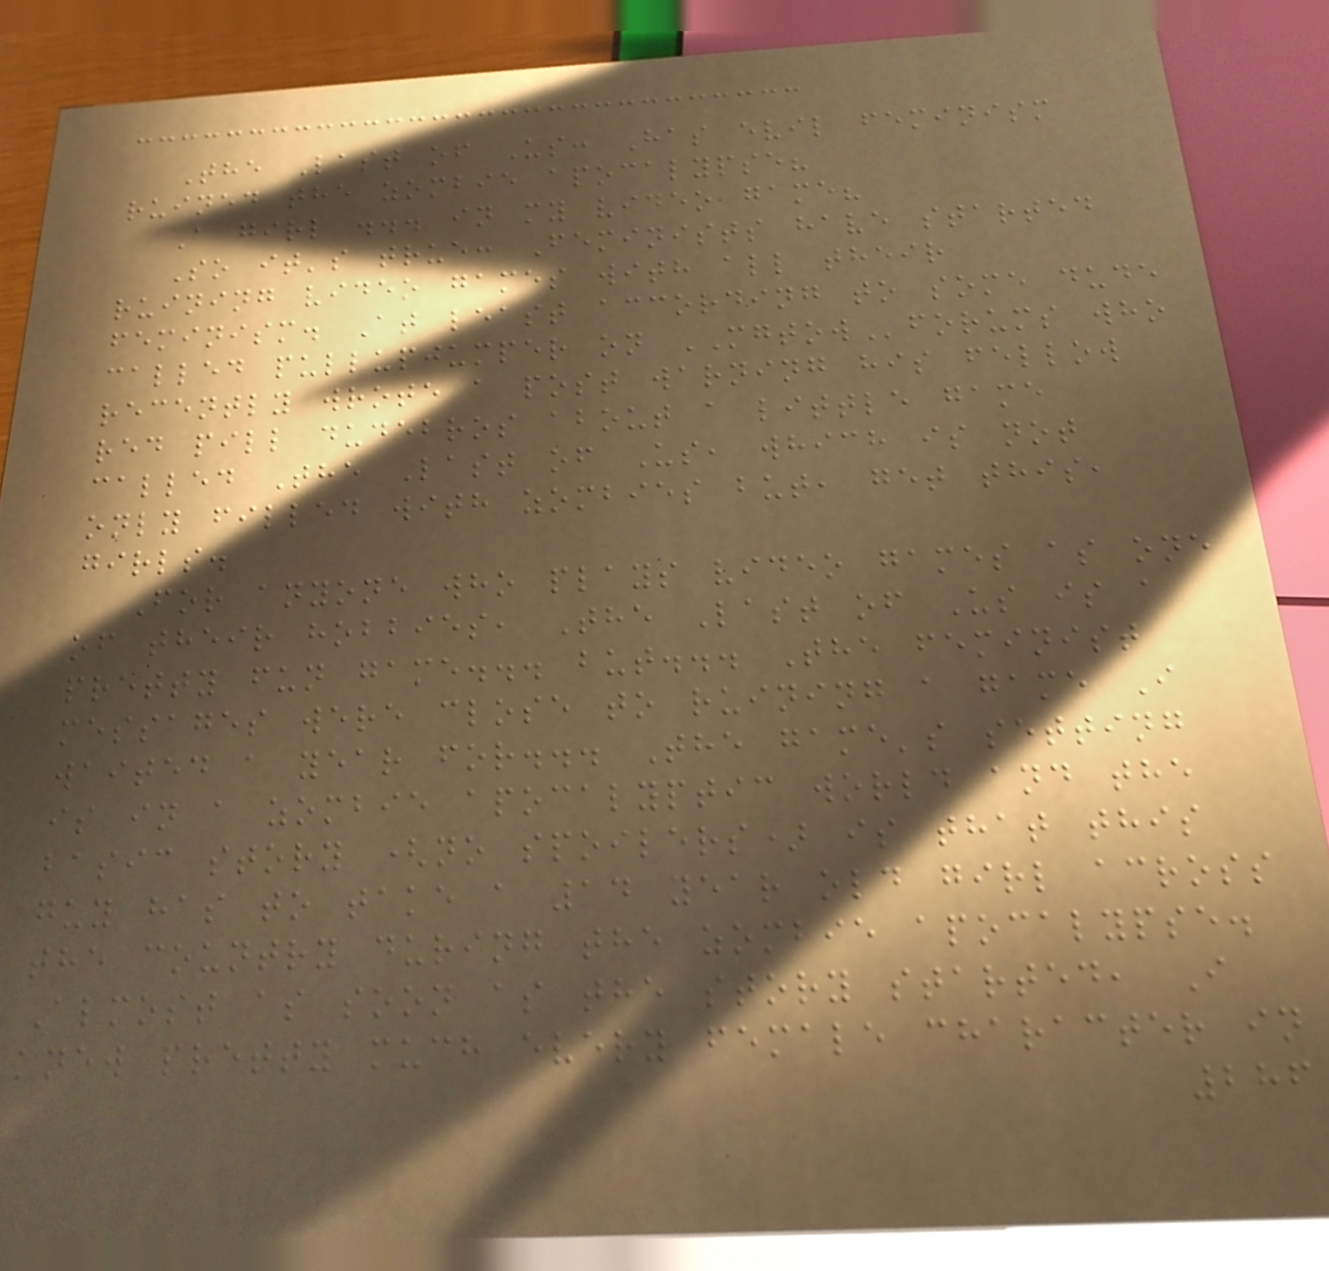The Last of Us: Has evil feminism
ruined the zombie apocalypse?
A girl ... in my video game?
So it's true: Feminists have started
ruining video games with all their
feminism. At least according to some dude
called pullupjumper on MGTOWforums who
recently wrote a post warning his fellow
red pill dudebros about a little game
called The Last of Us, which is not
only filled with zombies but, get this,
girls.
For anyone who plays video games as one
of their hobbies, The Last of Us is a
pretty fun game... but... The feminist
messages were close to ruining a game I
waited a year for... The game's setting
is in a zombie apocalyptic world and the
basic story (no spoilers) is that this
guy has to take a 14 year old girl across
the country during the zombie apocalypse.
Almost as soon as the story started, I
knew pretty much every female character in
286
